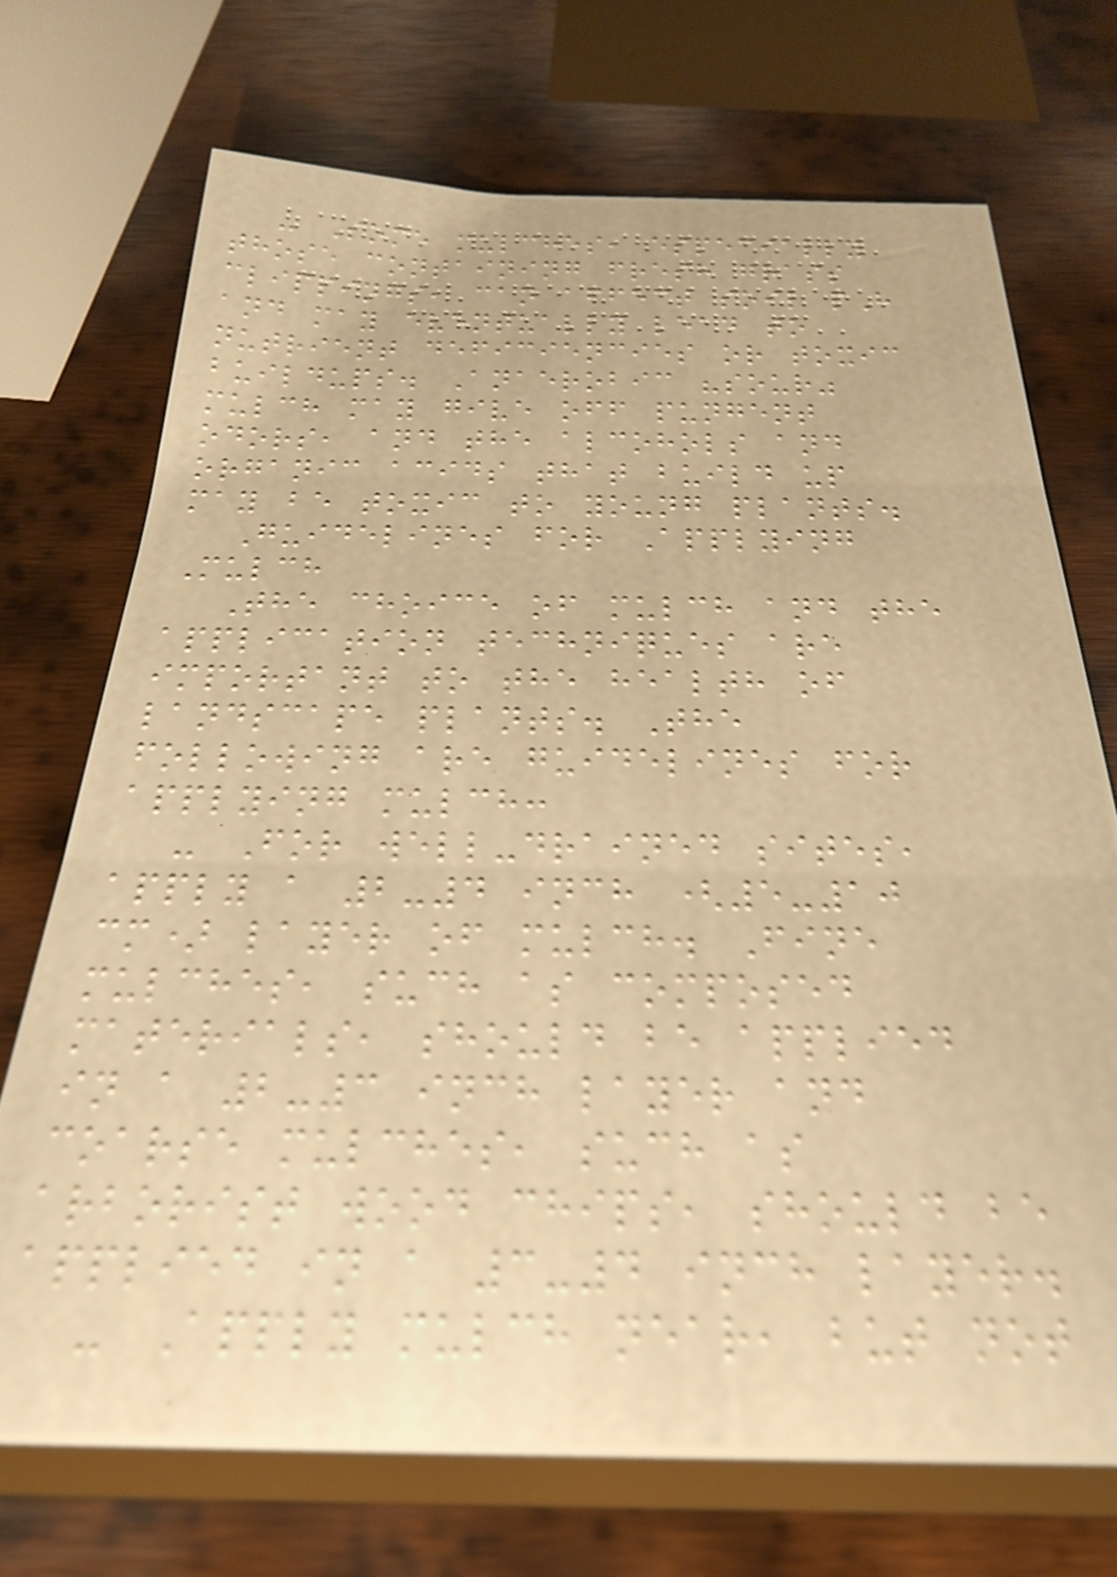- Some mulches, especially
those containing fresh grass
clippings, can affect soil pH
and may eventually lead to
nutrient deficiencies or toxic
buildups. Anaerobic "sour"
mulch may give off pungent
odors, and the alcohols and
organic acids that build up
may be toxic to young plants.
Guidelines for Applying
Mulch
The choice of mulch and the
application techniques are
important to the health of
landscape plants. The
following are guidelines for
applying mulch:
- For well-drained sites,
apply a 2-4 inch (5-10
cm) layer of mulch. Fine
mulches, such as composed
materials, should be applied
in a 2-3 inch layer and
coarse mulches, such as
arborist wood chips, should be
applied in a 3-4 inch layer.
- Apply mulch near, but not
